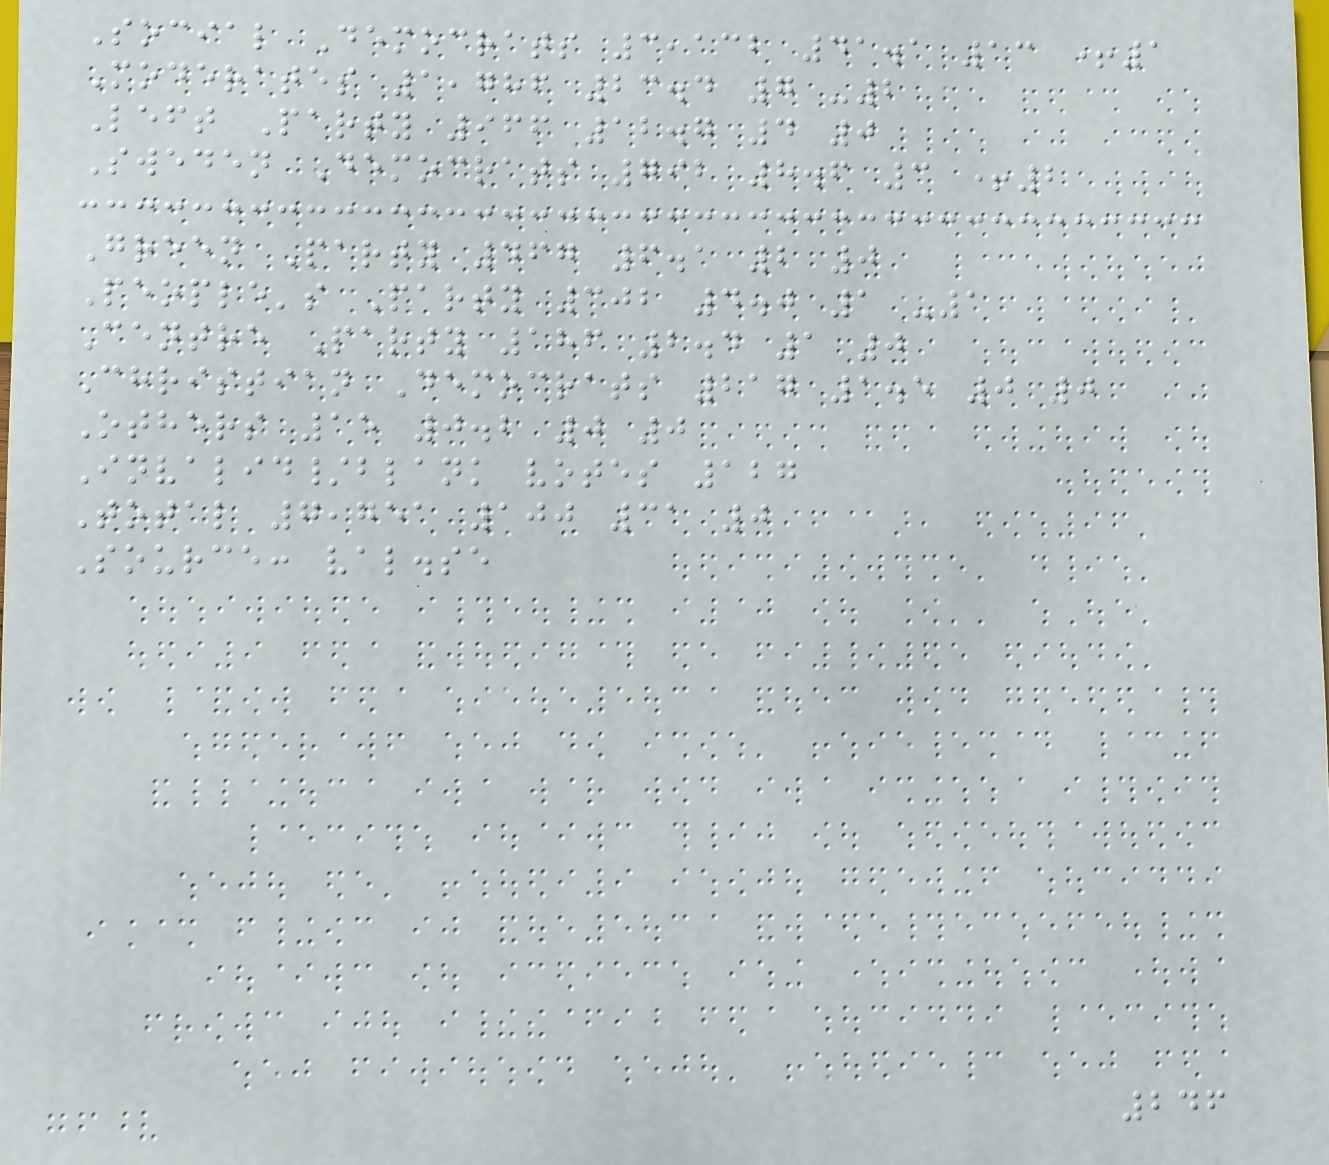Social Democrats 3,132 41.1 13 +1
Moderates 1,786 23.4 7 -2
Left Party 966 12.7 4 0
Sweden Democrats 792 8.6 3 +2
Green Party 467 6.1 2 0
People's Party 302 4.0 1 -1
Centre Party 186 2.4 1 0
Christian Democrats 217 1.5 0 0
Others 15 0.2 0 0
Invalid/blank votes 127
Total 7,751 100 31 0
Source: val.se
246
